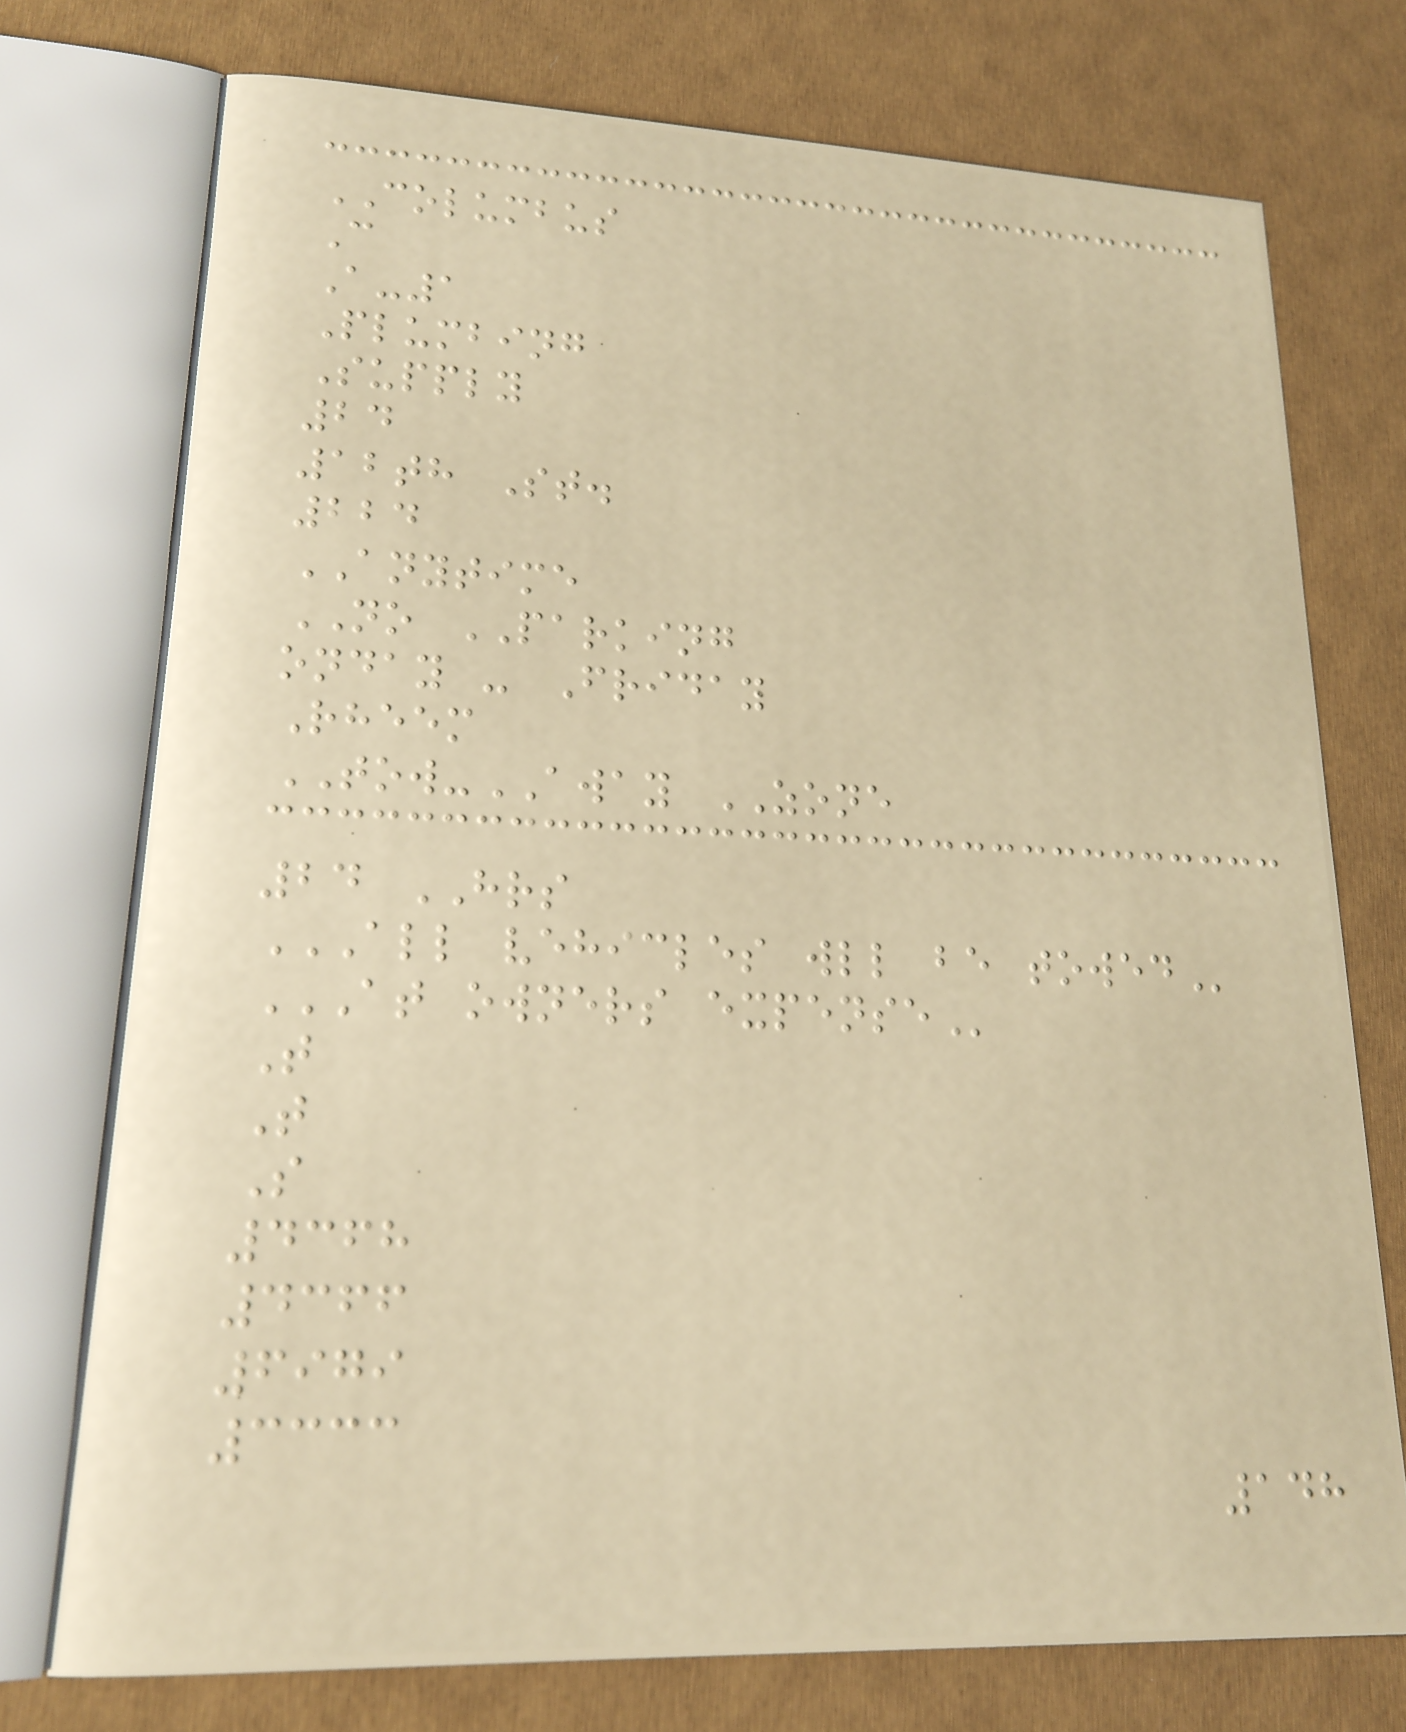COLUMBUS
C
A-1
Plumbing
Supply
24
12th St.
224
ANYTIME
NO PARKING
onday - Friday
Rheem
TOW-AWAY ZONE
24 HRS
ALL VEHICLES WLL BE TOWED
AT OWNERS EXPENSE
T
T
S
4368
4366
6979
3333
148
